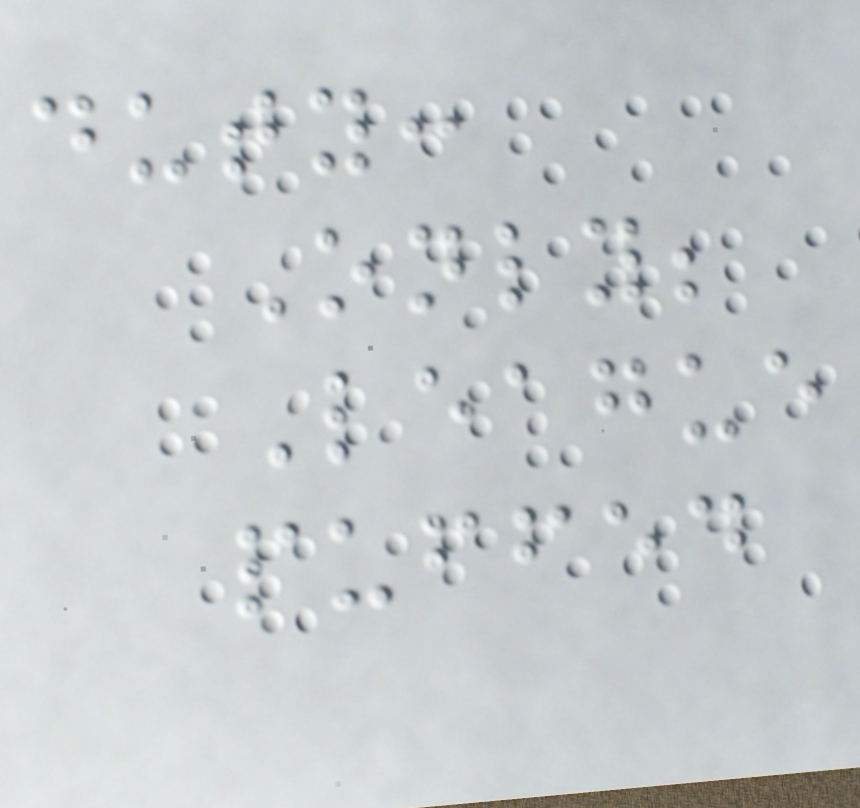duty:
Only;
League
puffed
